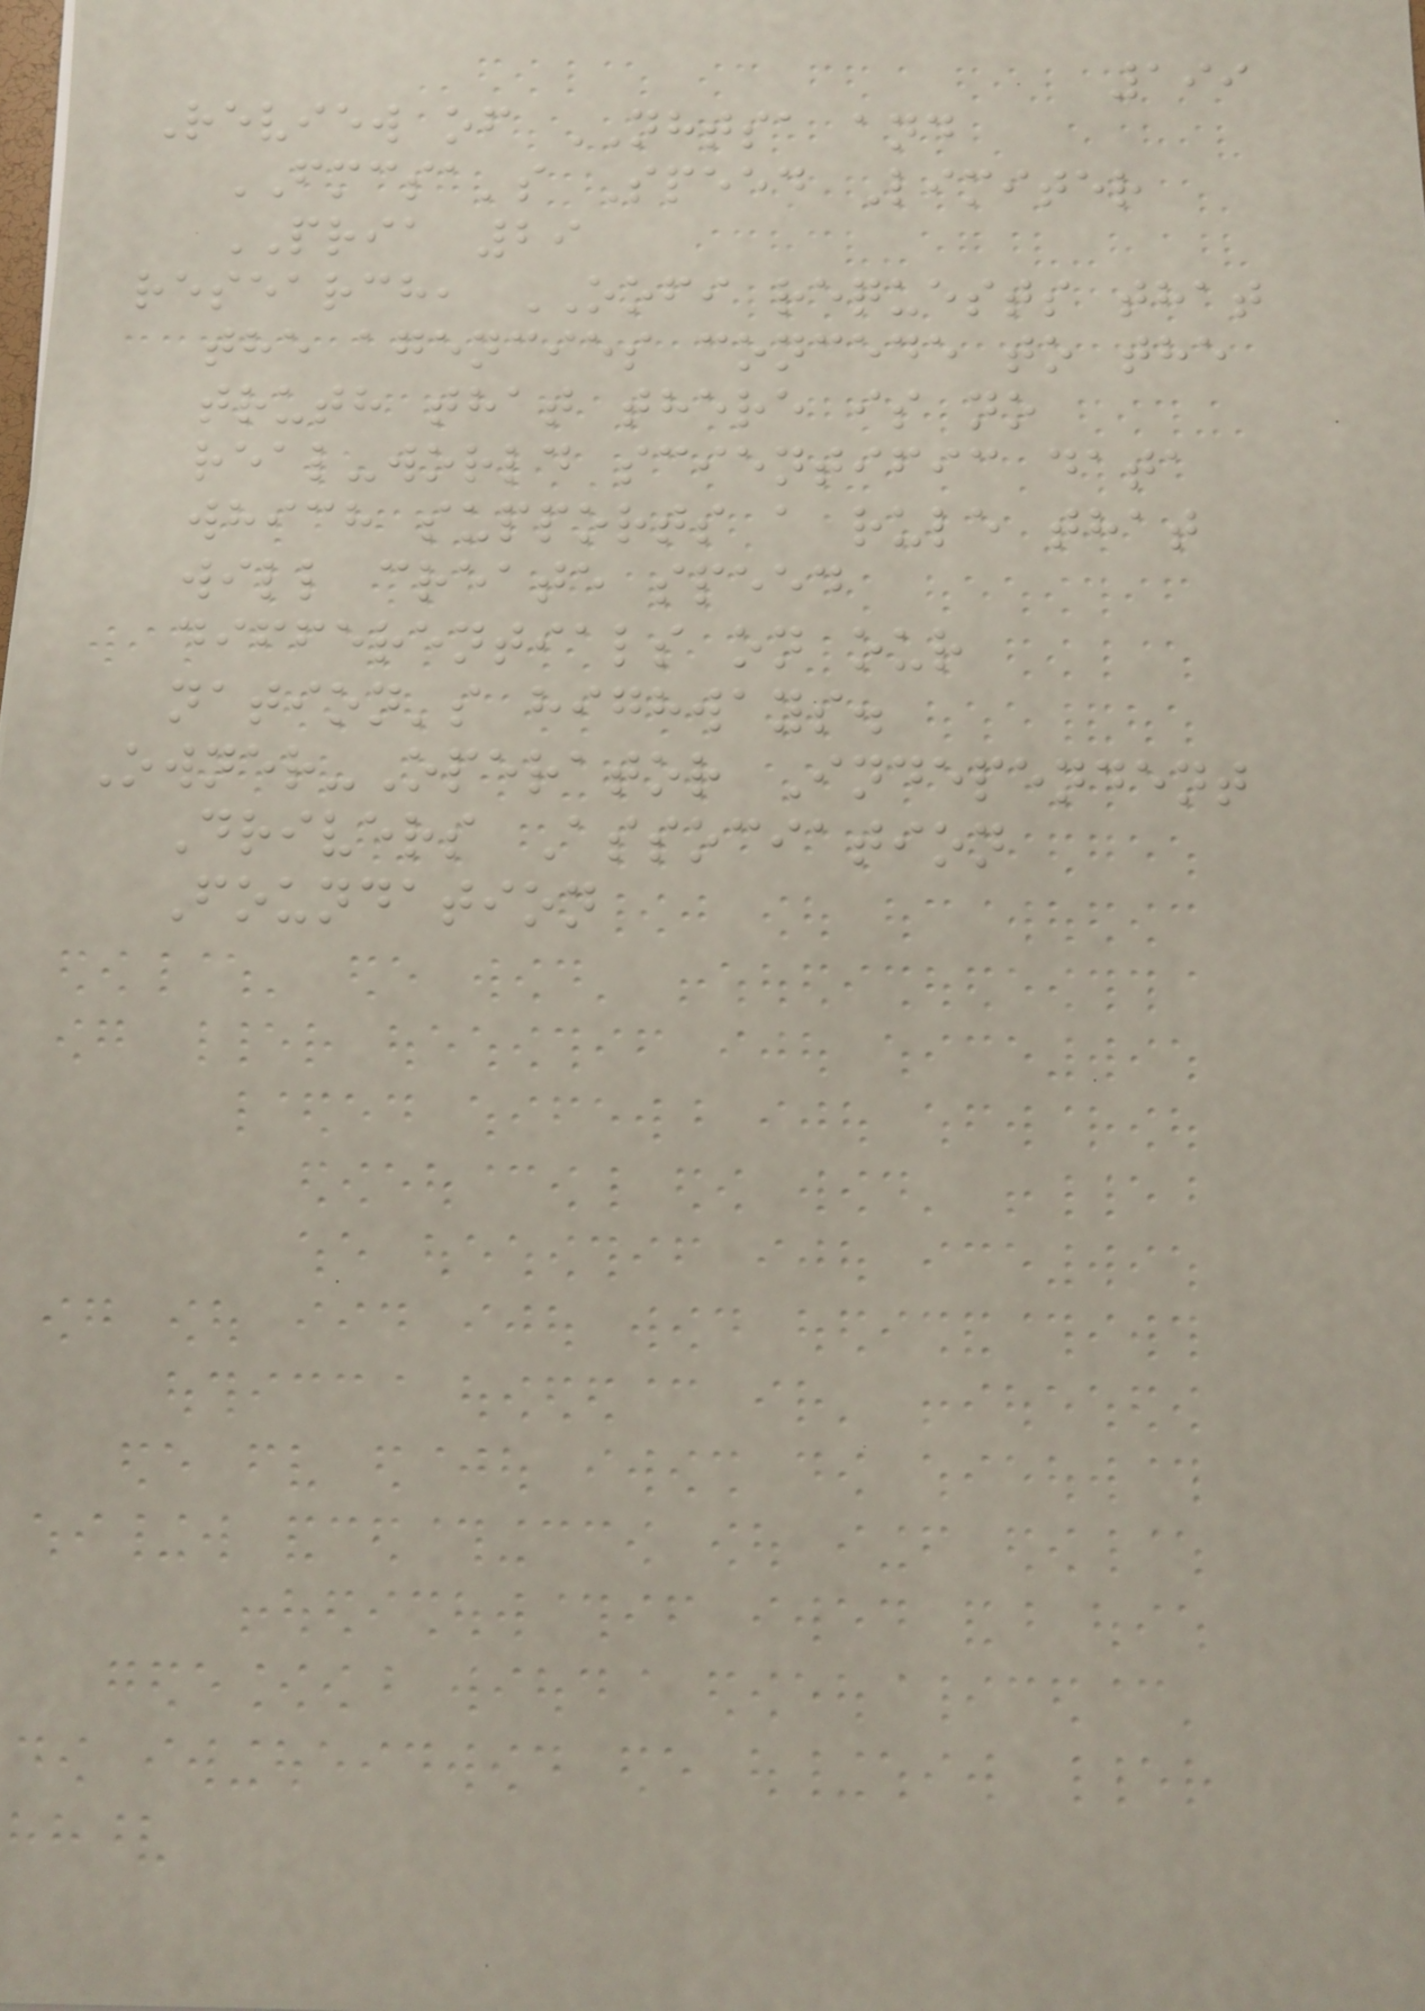199
Review of NHTSA and
FMCSA's Speed Limiter
PRIA 29
research, OOFI requests that
the agencies concede to the
truth that there is no
real-world scientific data
which supports a rule that
will create speed
differentials on our
nation's highways.
Owner-Operator Independent
Drivers Association
Foundation
